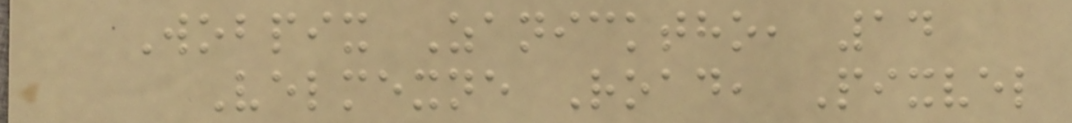Wobpix Zanicktho, 14
Velmexne Road, Pixvel
